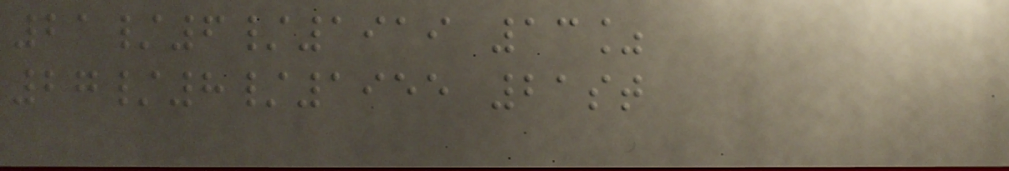21/6/1919 13%
27/8/1955 21st
